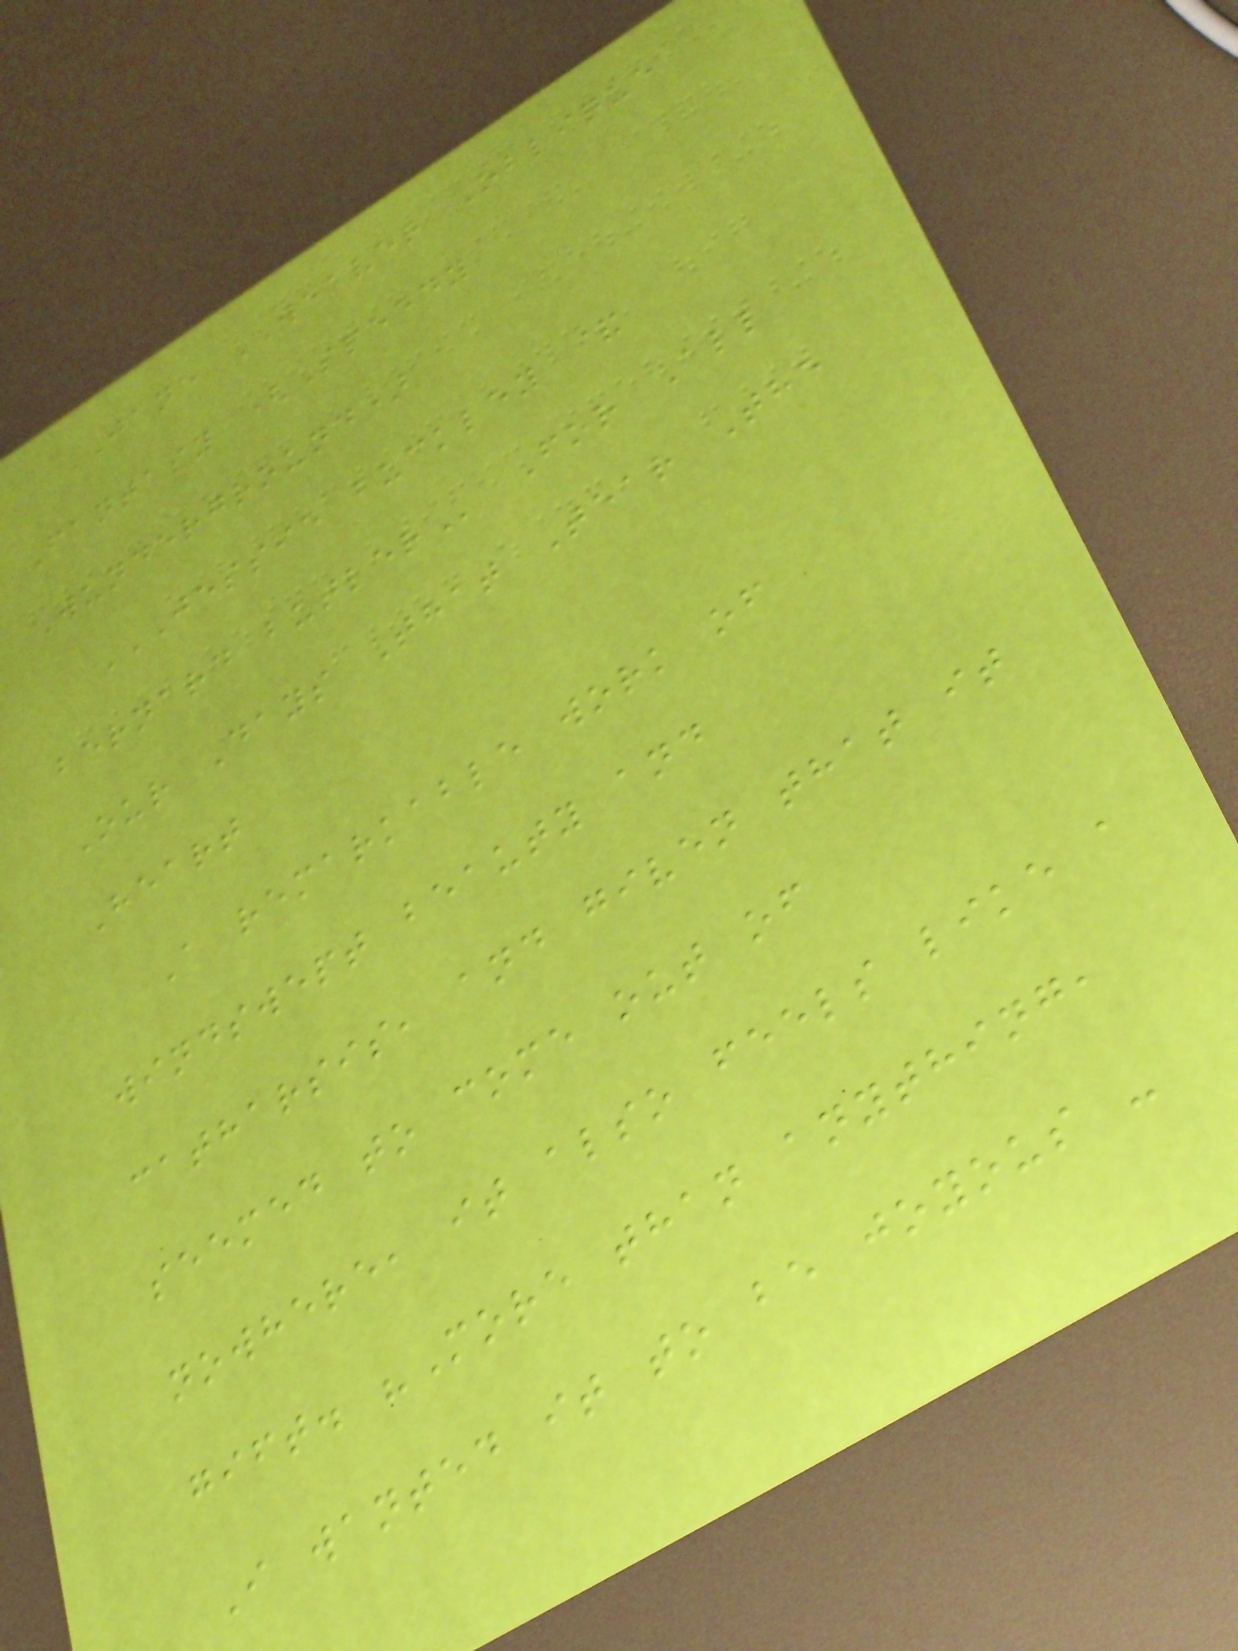JANE WEAVER Oblique
Fantasy (Speedy
Wunderground)
JESSIE BUCKLEY &
BERNARD BUTLER For All
Our Days That Tear The
Heart
A remarkable work of
windswept beauty and
catharsis, and given that it
seemed to come out of
nowhere, it also feels like a
gift. "More than anything,
I wanted it to be joyous -
